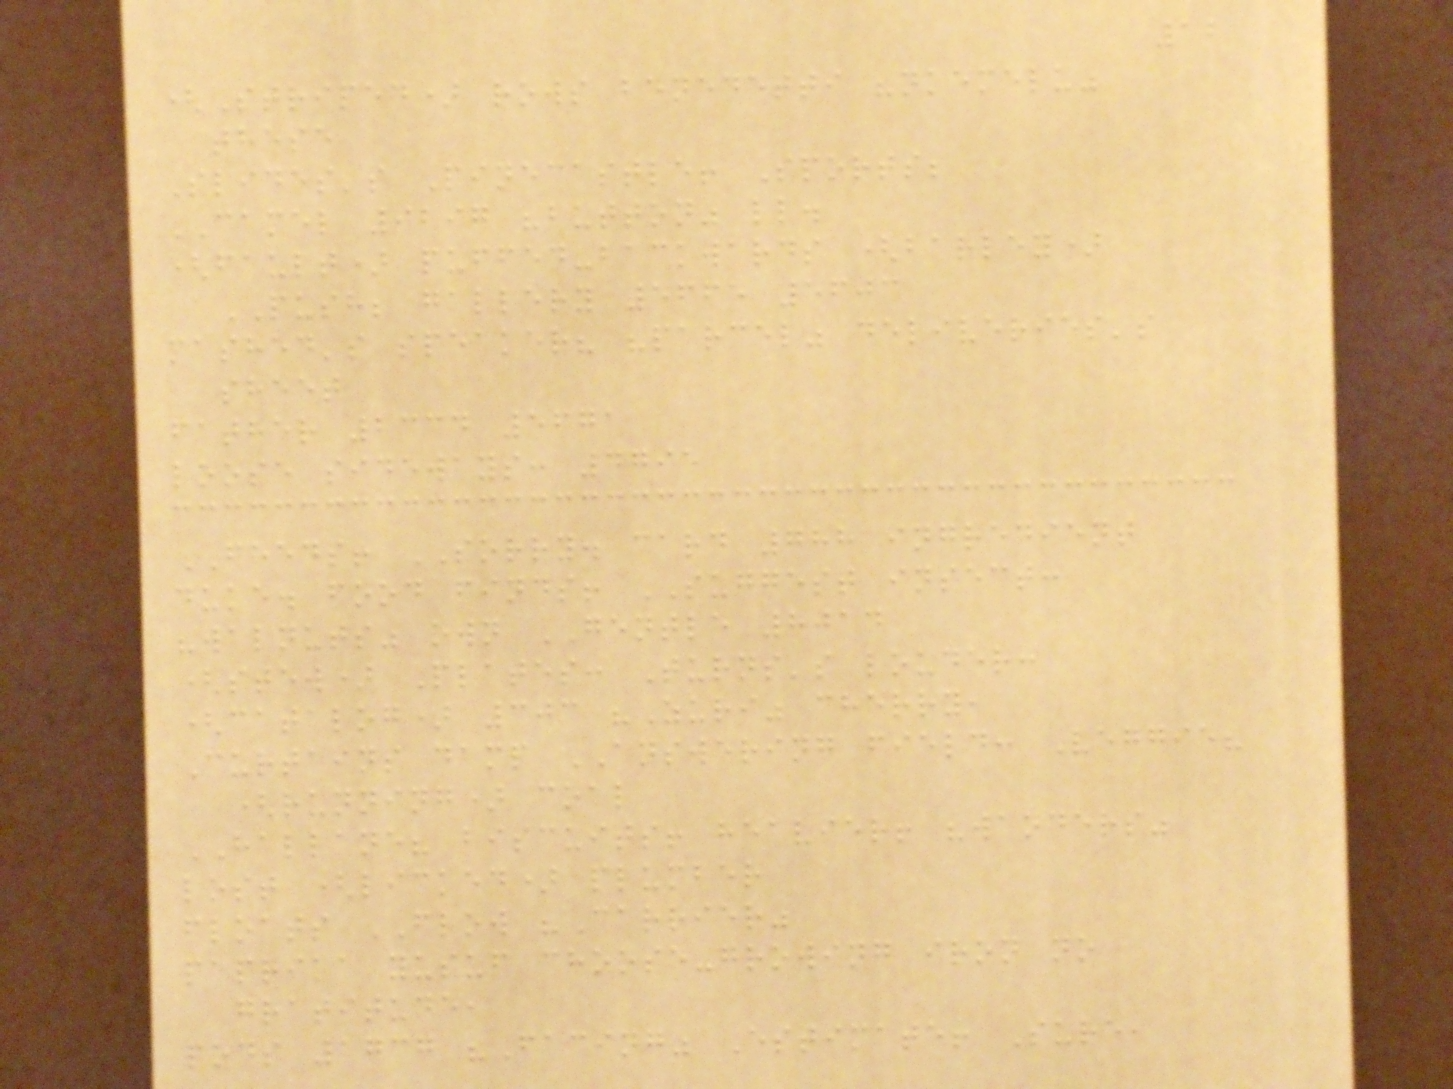12
(Striped) rows benedetti "nkemelu"
these
Slides's Pinecastle! Sports;
CAMEL 9297 "button" ll.
(fault) puffed-backwards (barley)
PUSH; gallery 5665 5603
mashed's speaker? "parcel" deliveries's
sheet
father 2334 5671
loose sideways: 4795
FEEDS! SORRY. card 788 ingredient
duke. food finds! SUGGEST insect:
"walnuts" own GENTLE 8014
(stew) Plates: Turns's louder:
(catalog) 303 "Zuri" cherry,
Curtains damp ANSWERING field: Veggie?
(running) coal
HALLANE? biscuits! heavier! "wanders"
lost (licked) plumber
floats FLOW "Carrier"
paprika yusuf choose-growing iron no
gratitude,
pods 1737 "Facing" Estimate! Sure,
